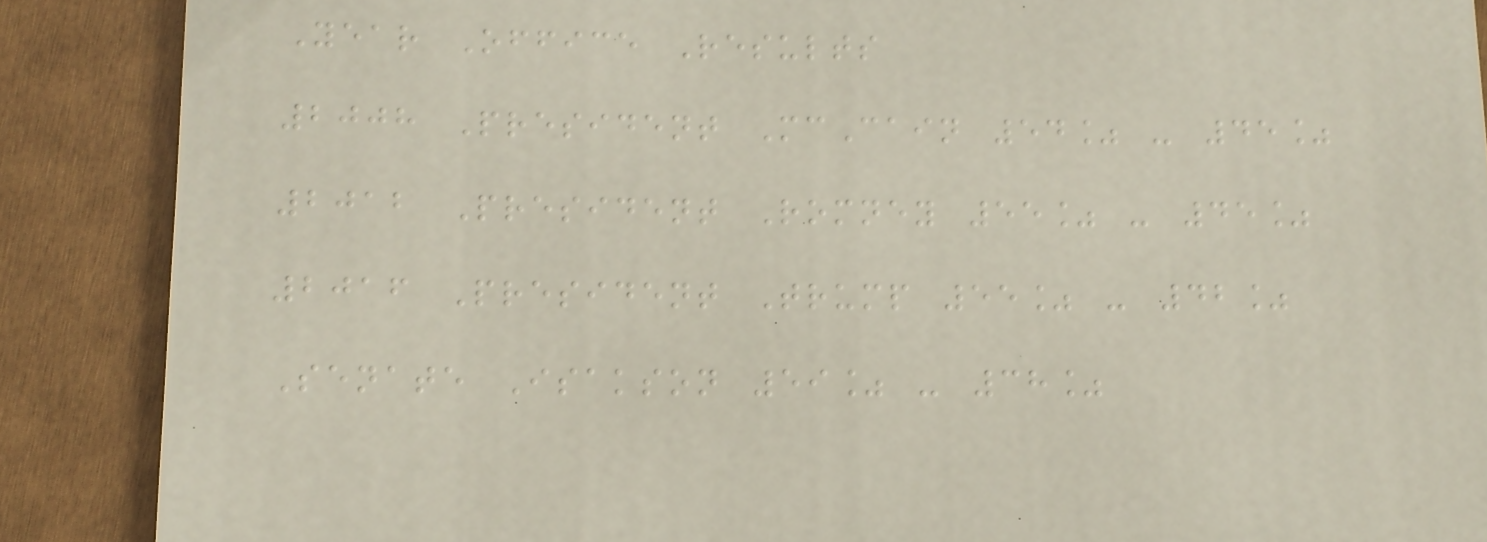Year Office Results
2008 President McCain 54% - 45%
2012 President Romney 55% - 45%
2016 President Trump 55% - 42%
Senate Isakson 59% - 38%
